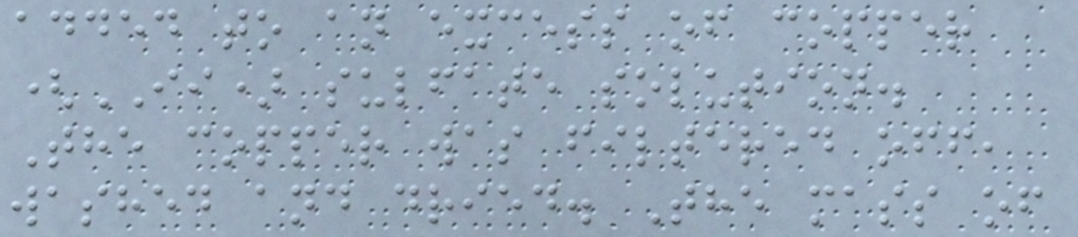added to an excess of copper
(II) sulfate solution.
The copper was filtered off,
washed and dried. The mass of
